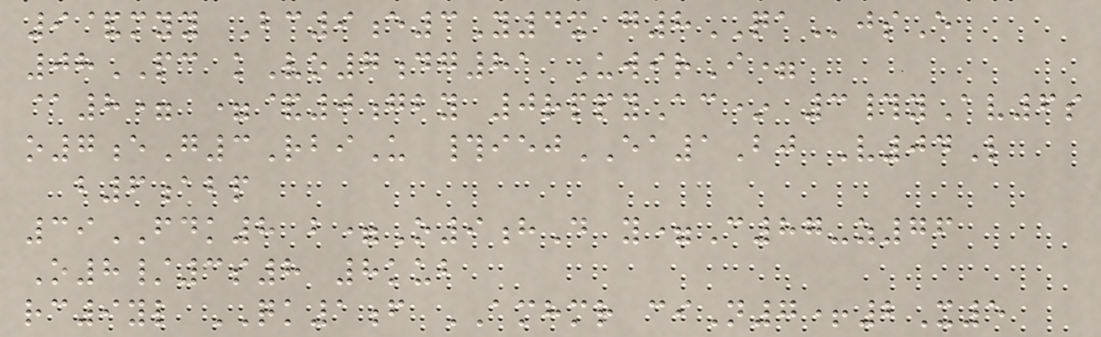9&myy Bc9e3Y4x g8QAjsE
08PC kVo7dg81 UwirI=
@8= =&0gby 0rppyAc* 3#yAv6s
o7eG3RbiU #iejEA1Bj V04L
b6abp
39FDK8 b=O9hD y=C87-z76
O8/3s8 8kub
rc9yl QK1f AMHMR ciN7+2X5
